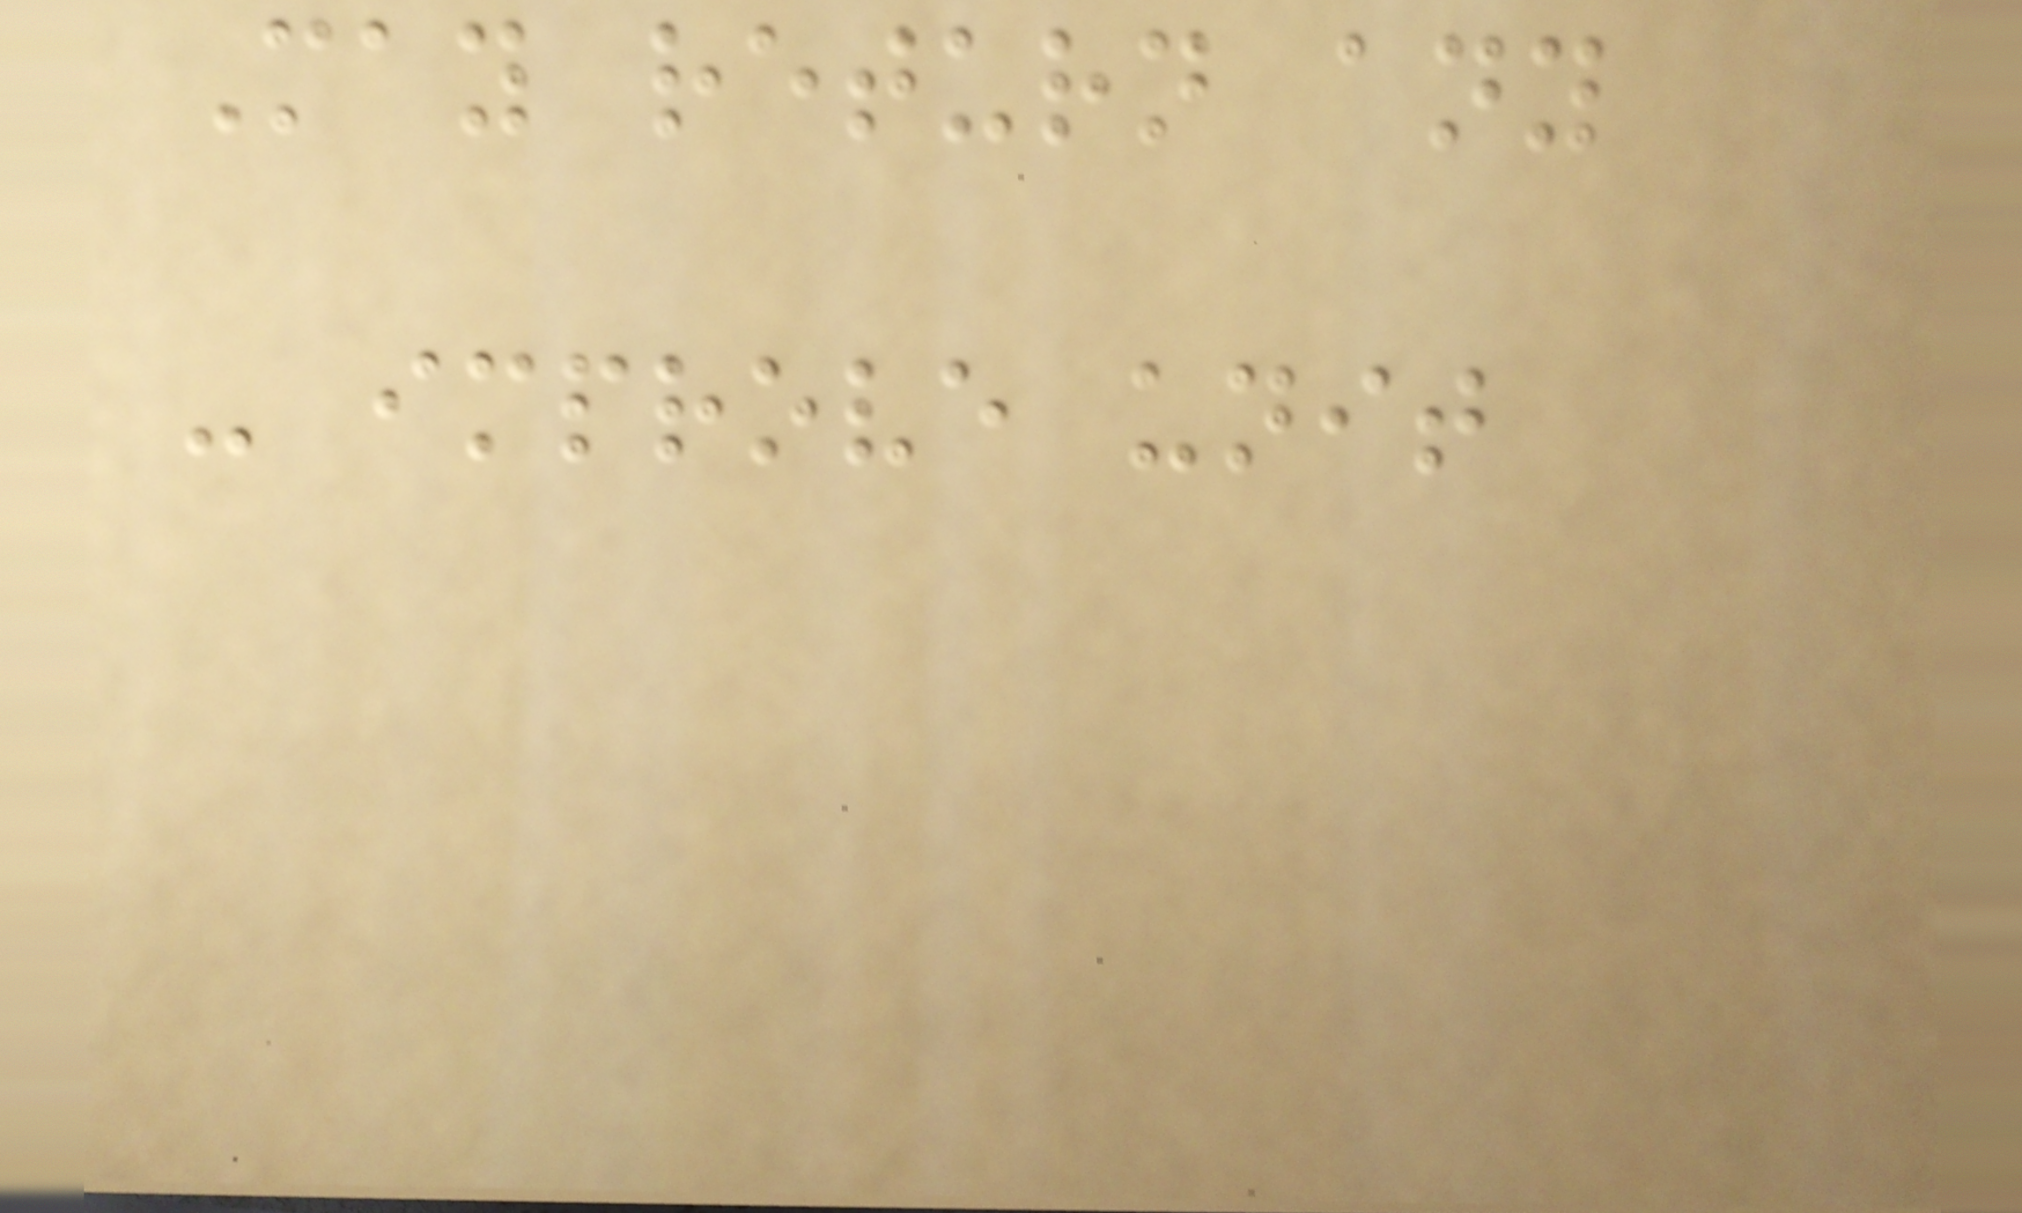May return any
- improve unit
